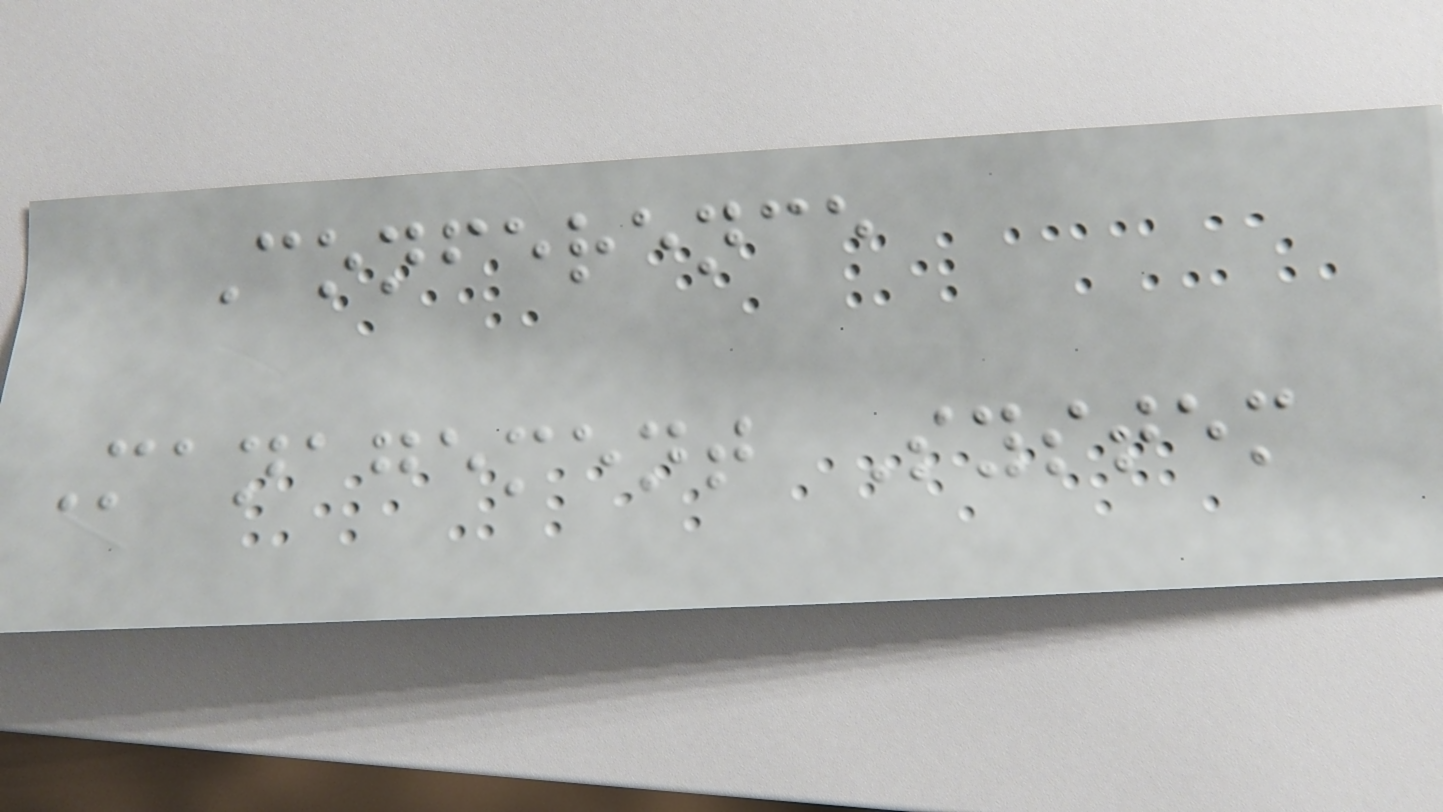Conference
Management System
